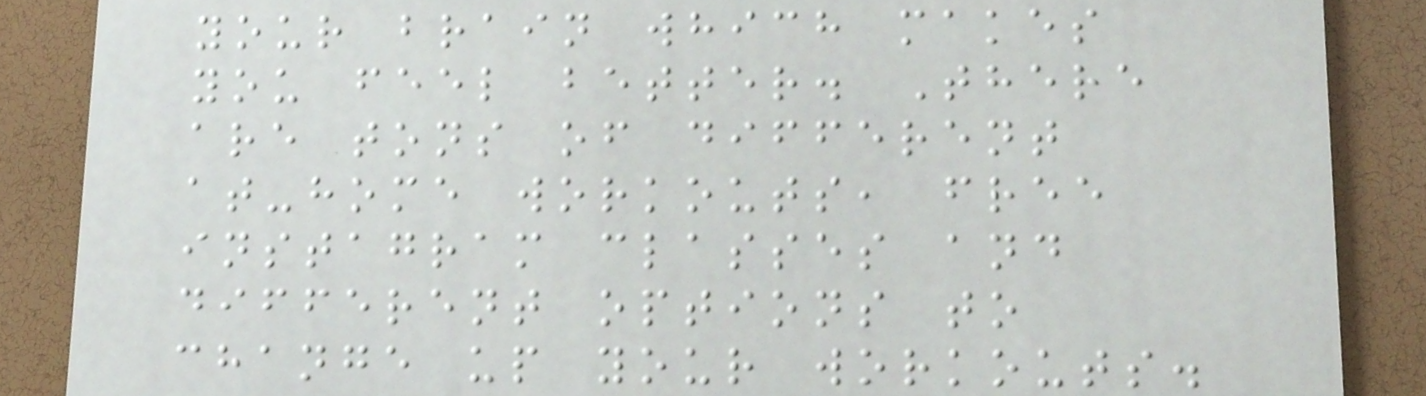your brain which makes
you feel better. There
are tons of different
at-home workouts, free
instagram classes and
different options to
change up your workouts.
